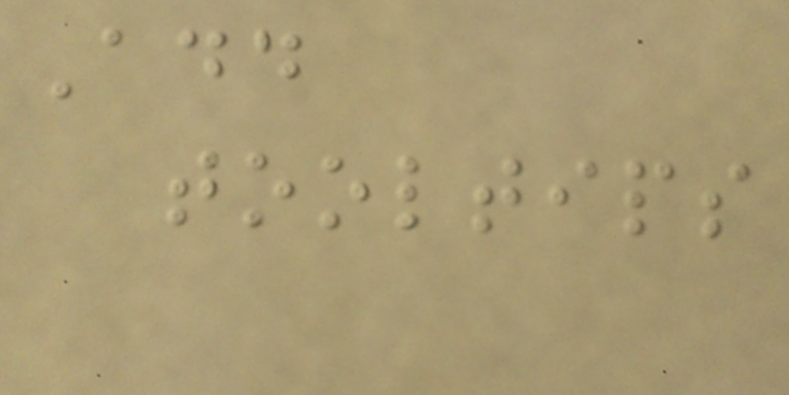Add
tooltips
